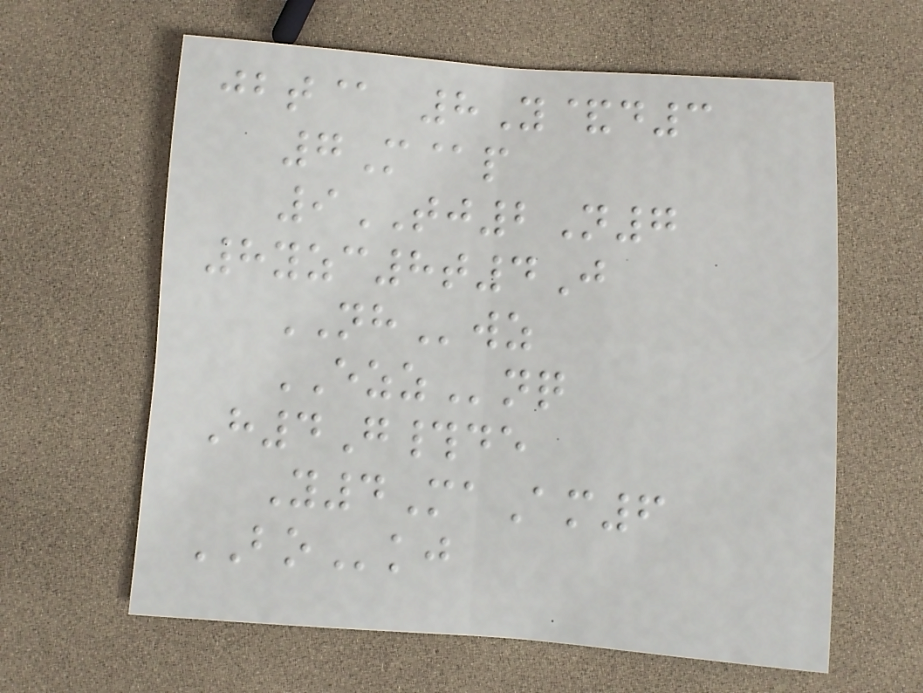jbt@ 8Y&d3
7M@p
9TJ2N7
8yzc8t4J
NHwz
EZZnq
H4G#de
Y4MaAm6
BOkj
